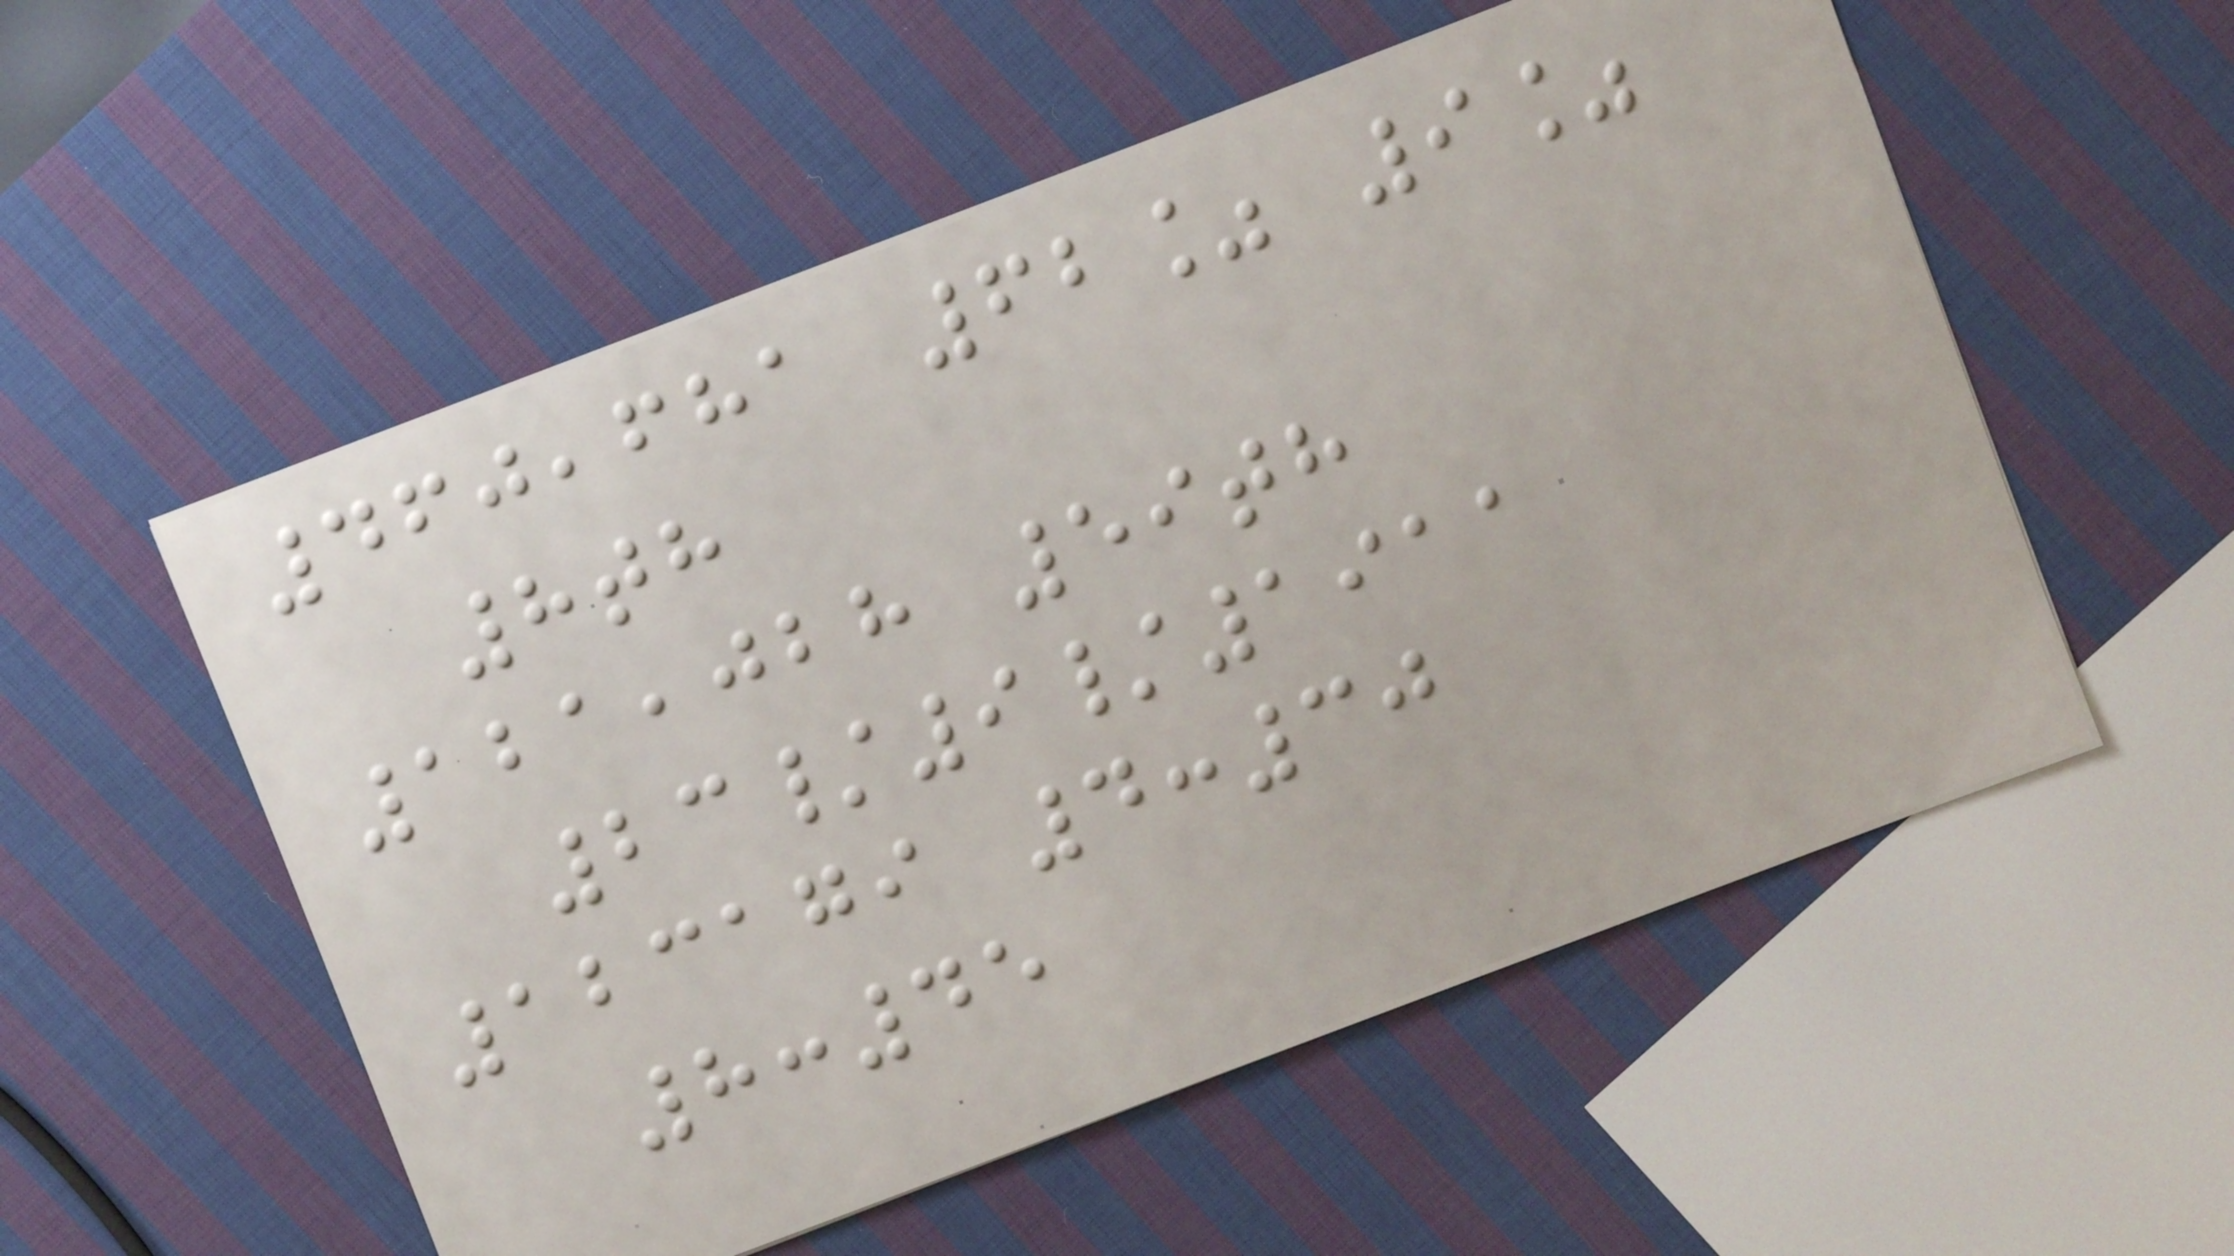460,681 62% 9%
8th
121,028 59th
23/9/1911
123179 4:30
8:45
